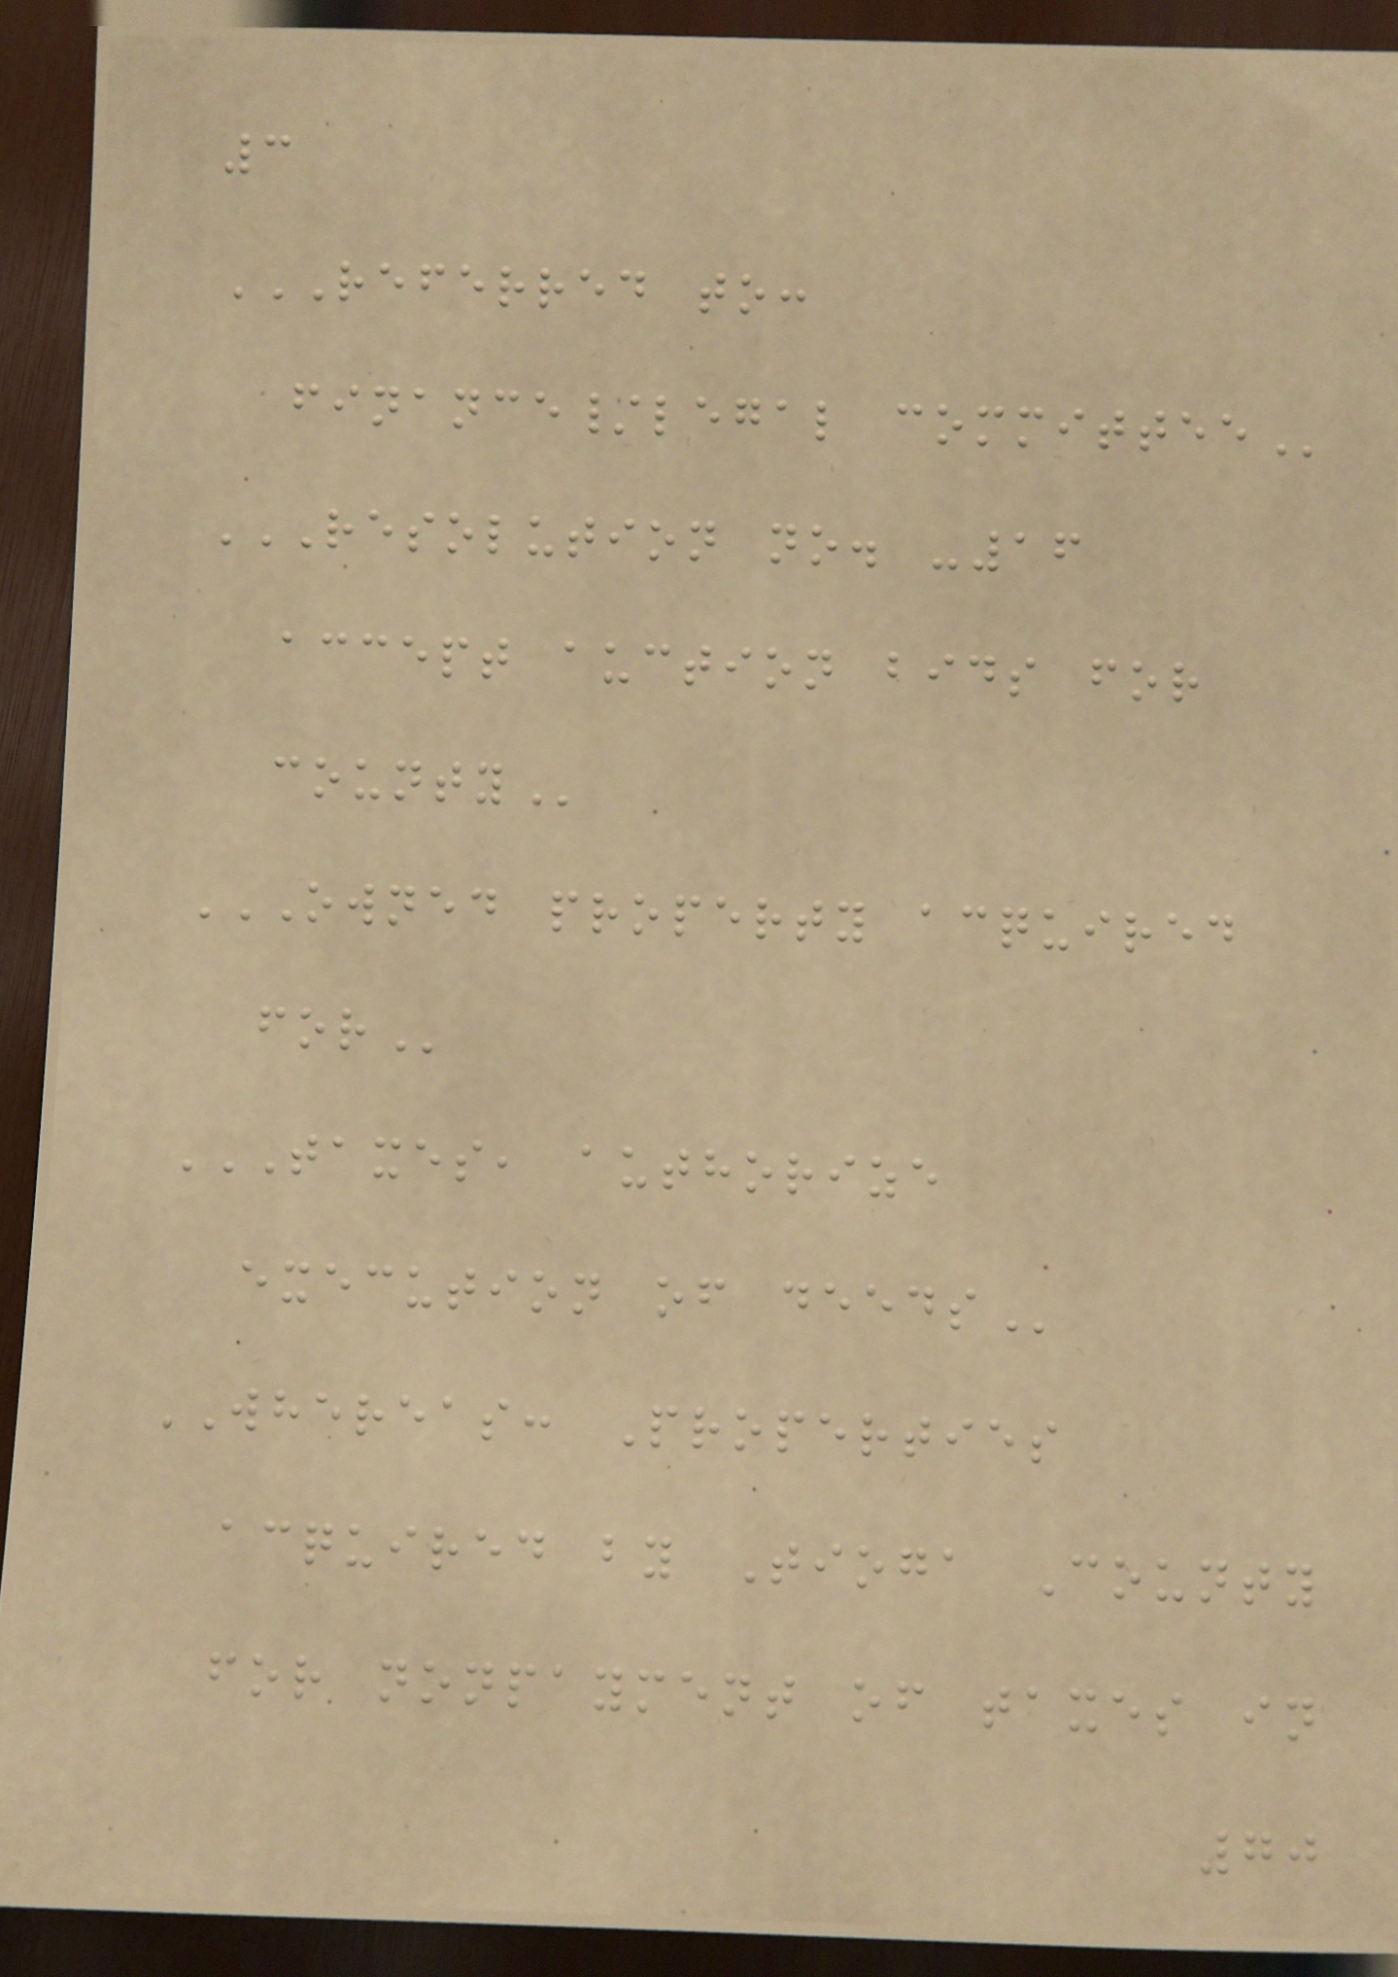3
REFERRED TO:
FINANCE/LEGAL COMMITTEE
RESOLUTION NO. -16
ACCEPT AUCTION BIDS FOR
COUNTY
OWNED PROPERTY ACQUIRED
FOR
TAXES, AUTHORIZE
EXECUTION OF DEEDS
WHEREAS: Properties
acquired by Tioga County
for nonpayment of taxes in
70
